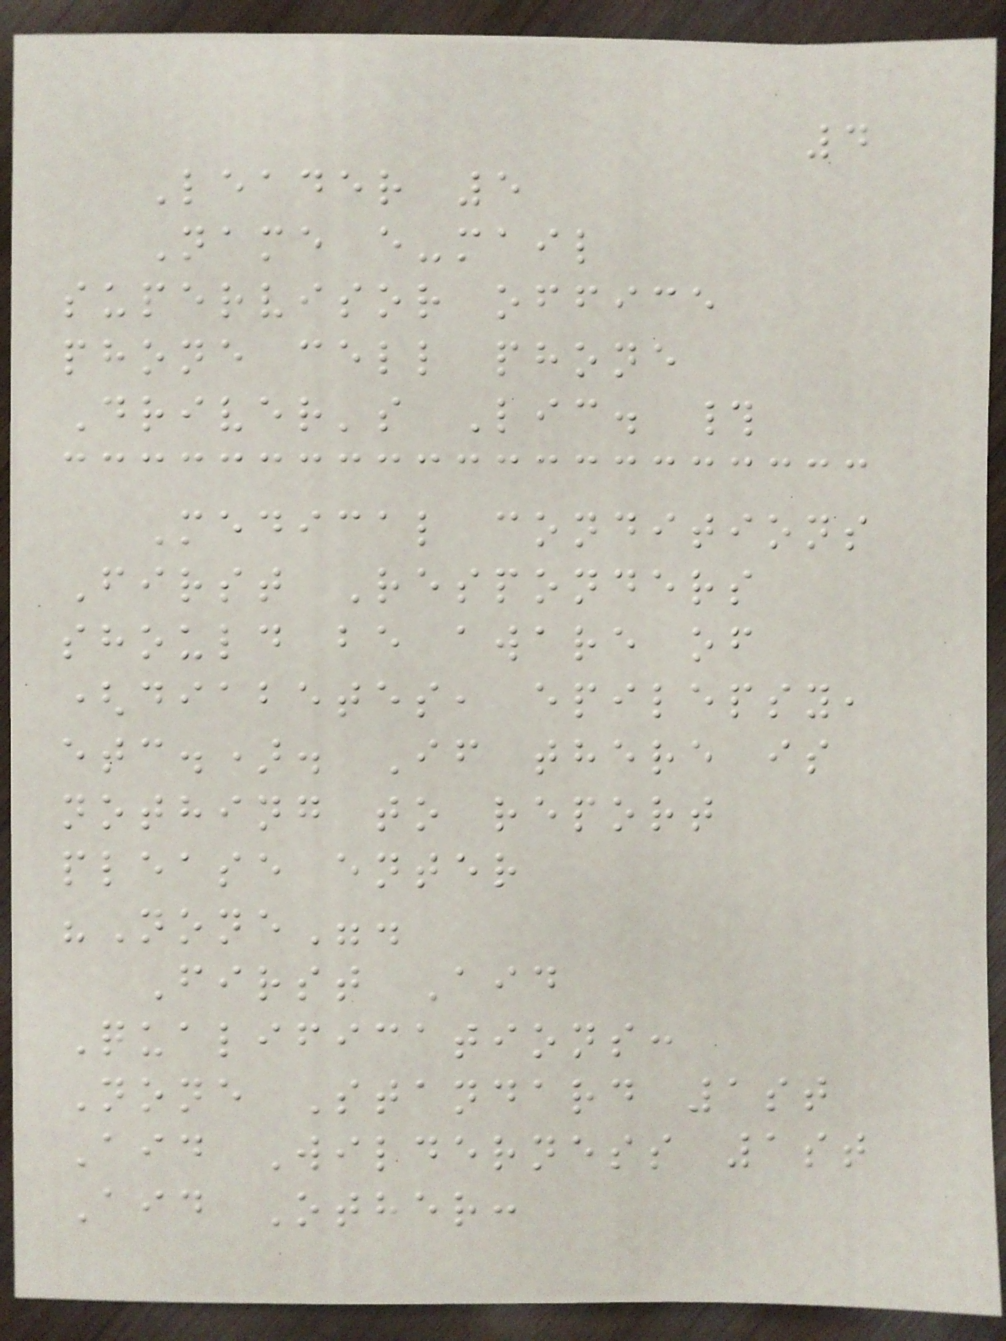4
Leader 5
Name e-mail
supervisor office
phone cell phone
Driver's Lic. #
Medical conditions
First Responders
should be aware of
(diabetes, epilepsy,
etc.). If there is
nothing to report
please enter
"None".
First Aid
Qualifications:
None Standard 1st
Aid Wilderness 1st
Aid Other:
